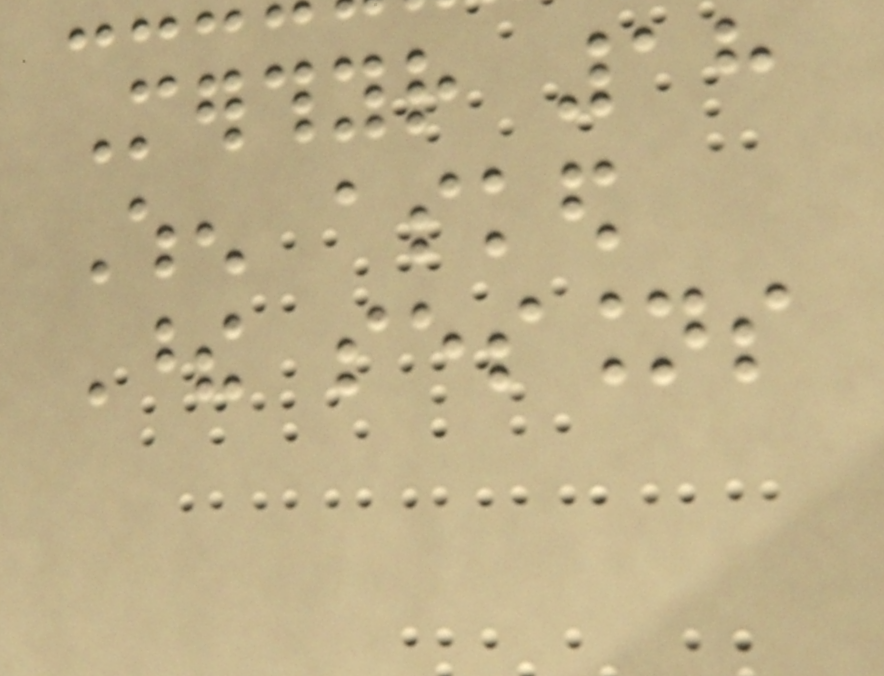Merthyr 18
When asked
These sessions
